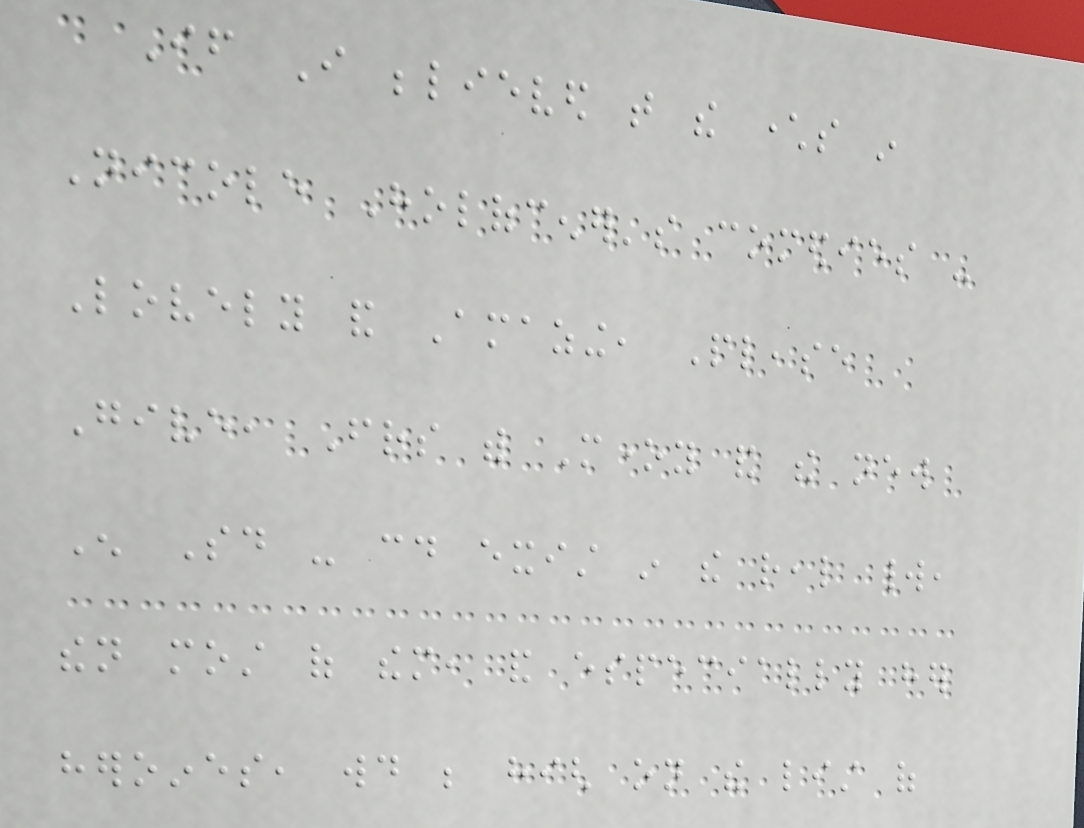If I believed that the characters in
Nicole Holofcener's comedies -
Lovely and Amazing, Please
Give, Friends with Money and the new
Enough Said - could exist in the real world,
then most of them, and especially her
heroines, would be high on the list of
